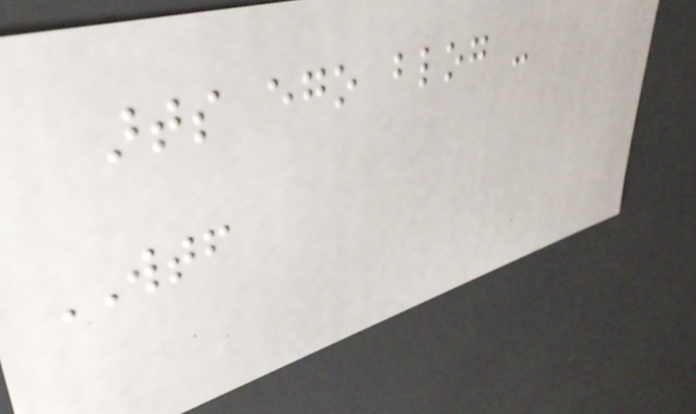arts ego blog -
WTF
